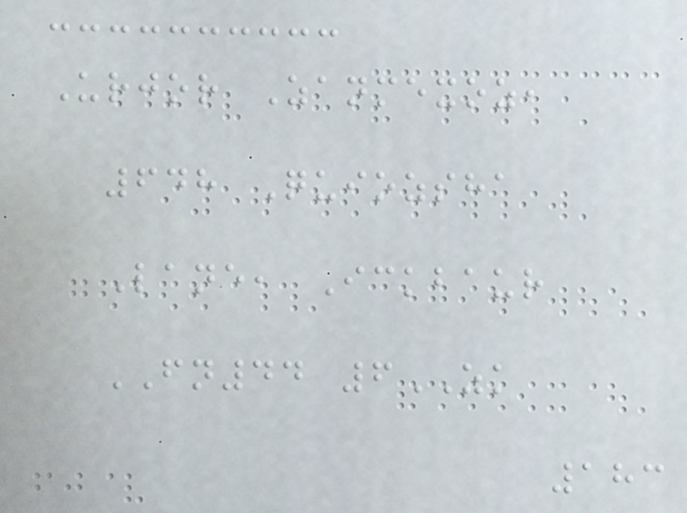Urjor Zanmexoz,
648 Quiozsha
Lane, Ickbaur
FN44 6ZK
183
